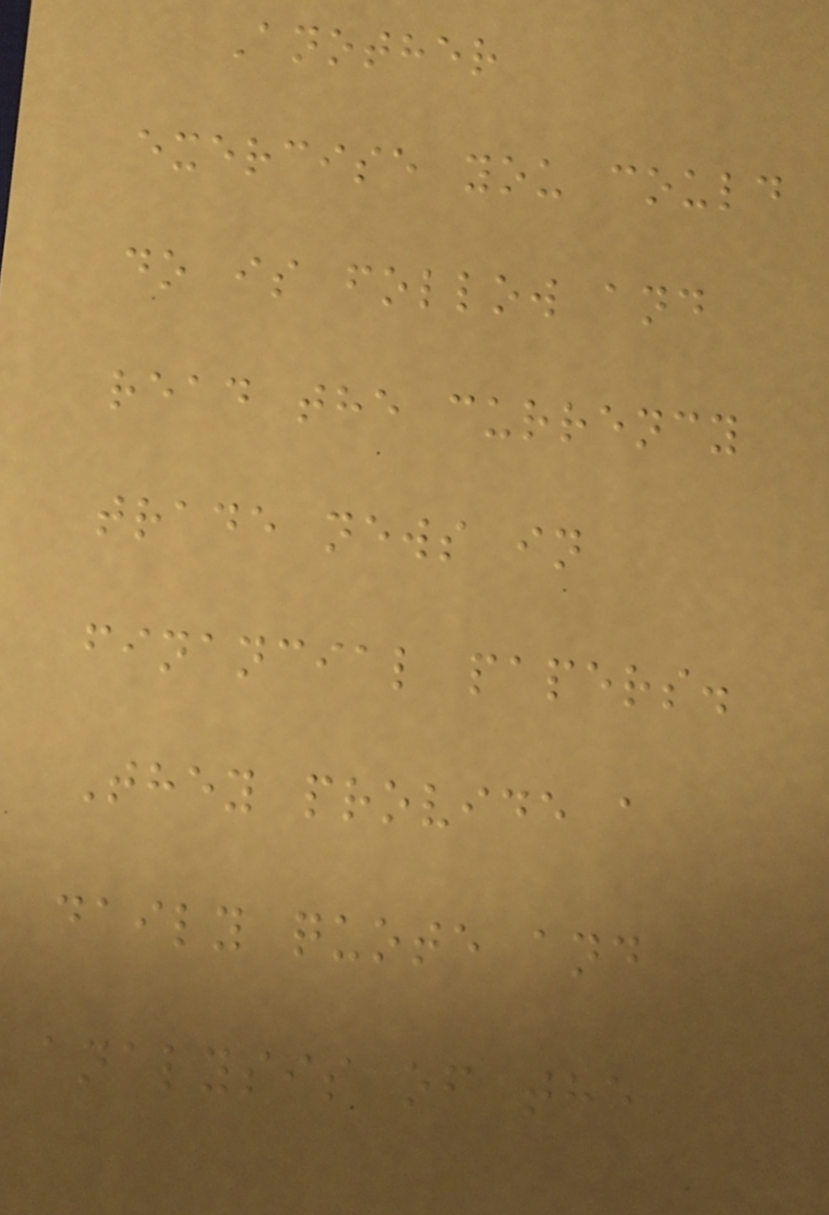Another
exercise you could
do is follow and
read the currency
trade news in
financial papers.
They provide a
daily quote and
analysis of the
